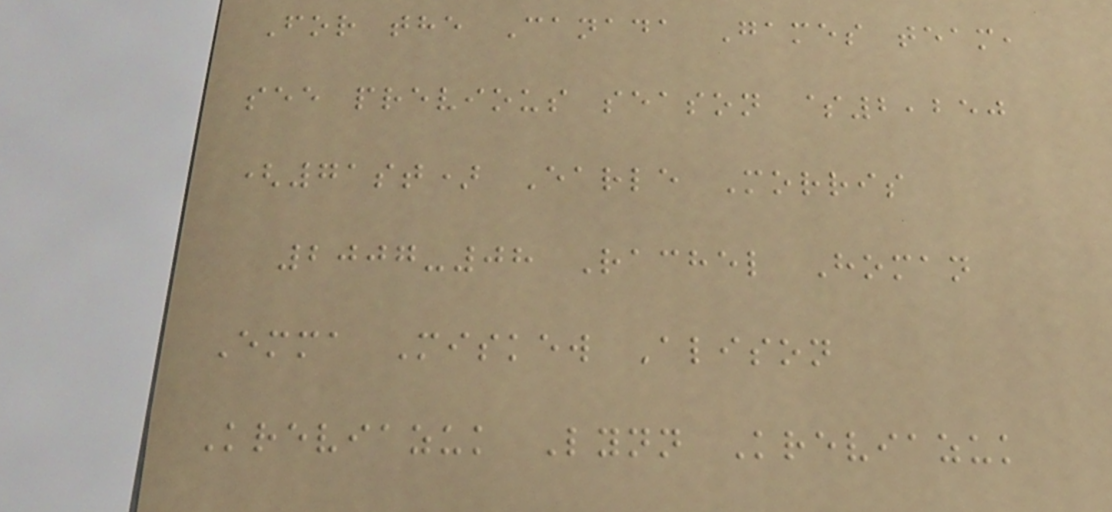For the Canada Games team,
see previous season $2,250
(71st) Earle Morris
2007-08 Rachel Homan
Emma Miskew Alison
Kreviazuk Lynn Kreviazuk
